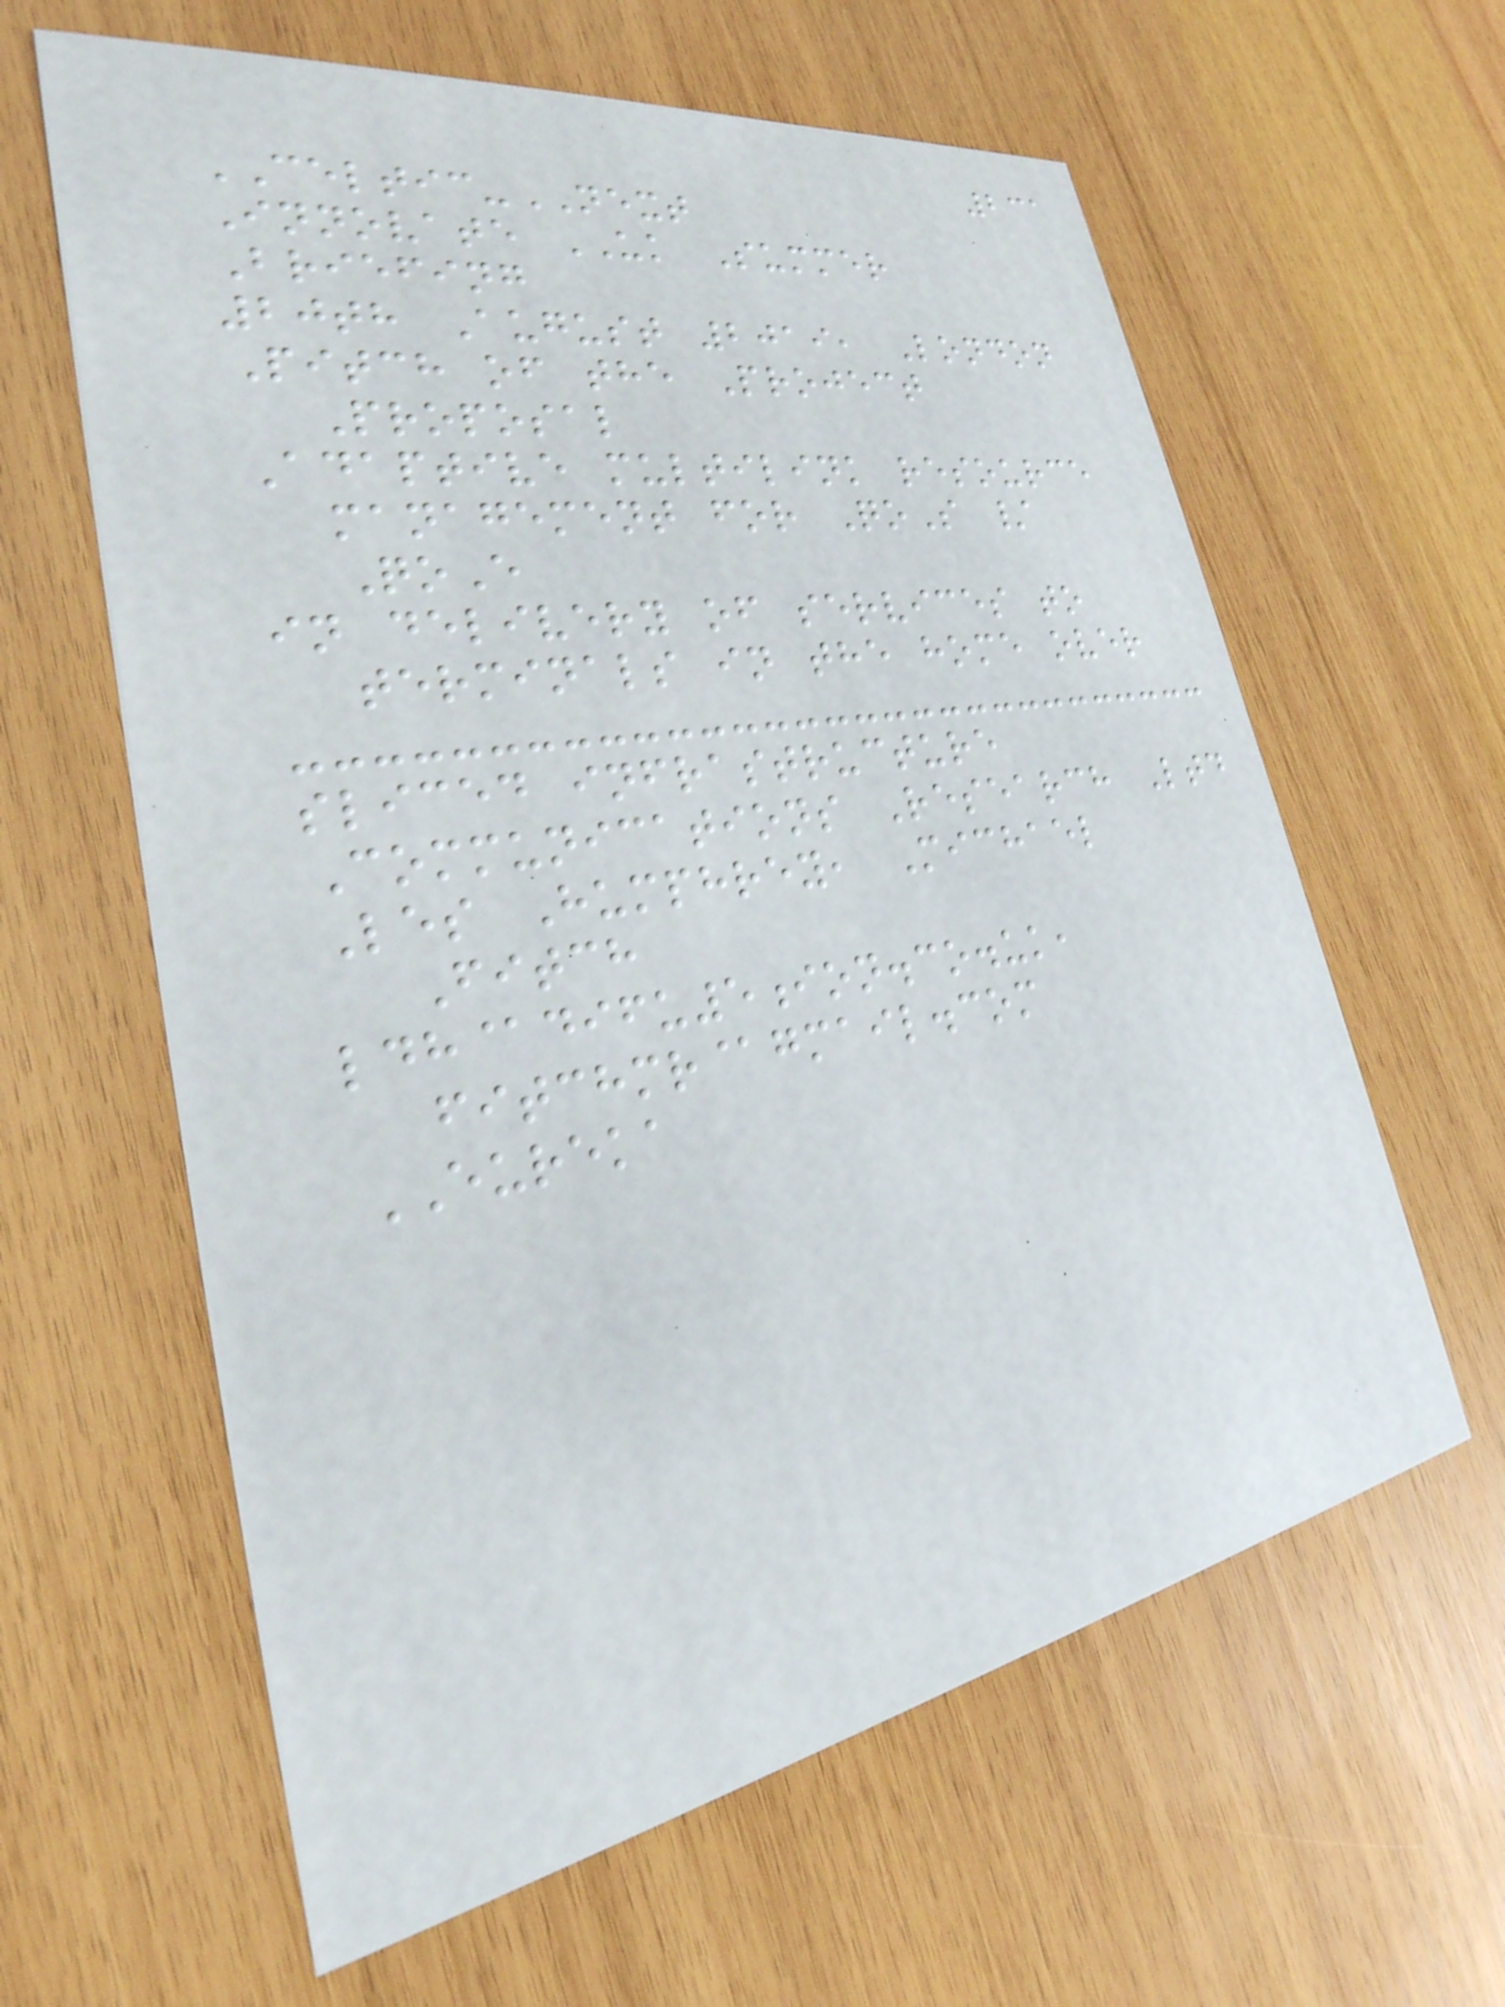231
CELTIC-NEXT
Innovate UK Summer
Briefing
20th August 2019, London
Pitch of the Project
Proposal
Adaptive multilink resource
management for QoS /
QoE
in delivery of services to
terminals in the home over
sliced infrastructure
Communications Research Ltd
Les Humphrey, Michael
Fitch
ldh@difu5ion.co.uk,
fitchmr@gmail.com
EUREKA
